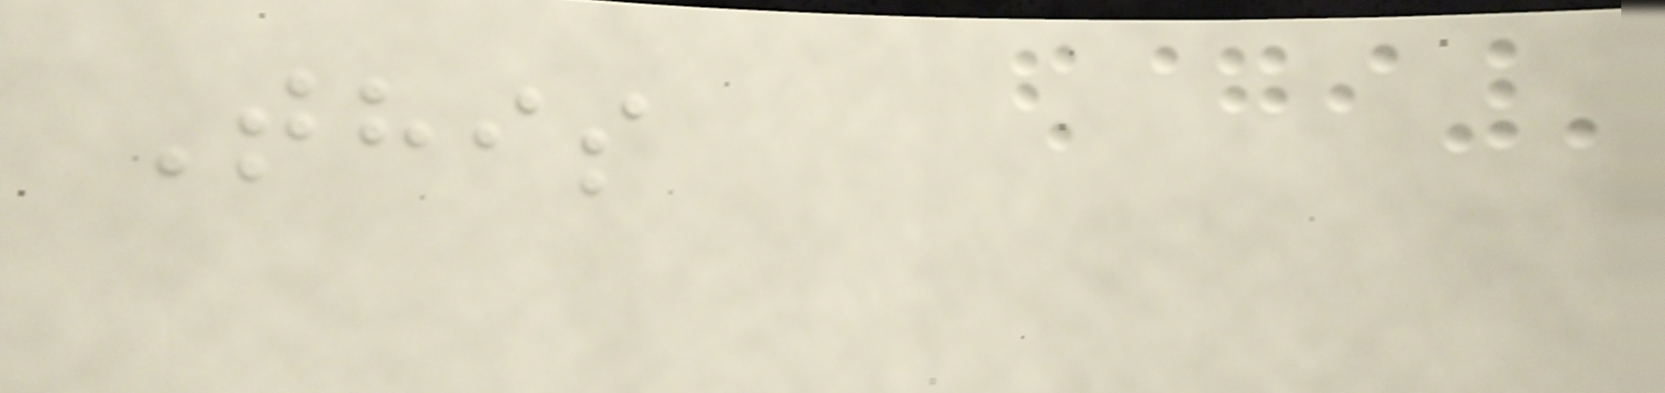This
